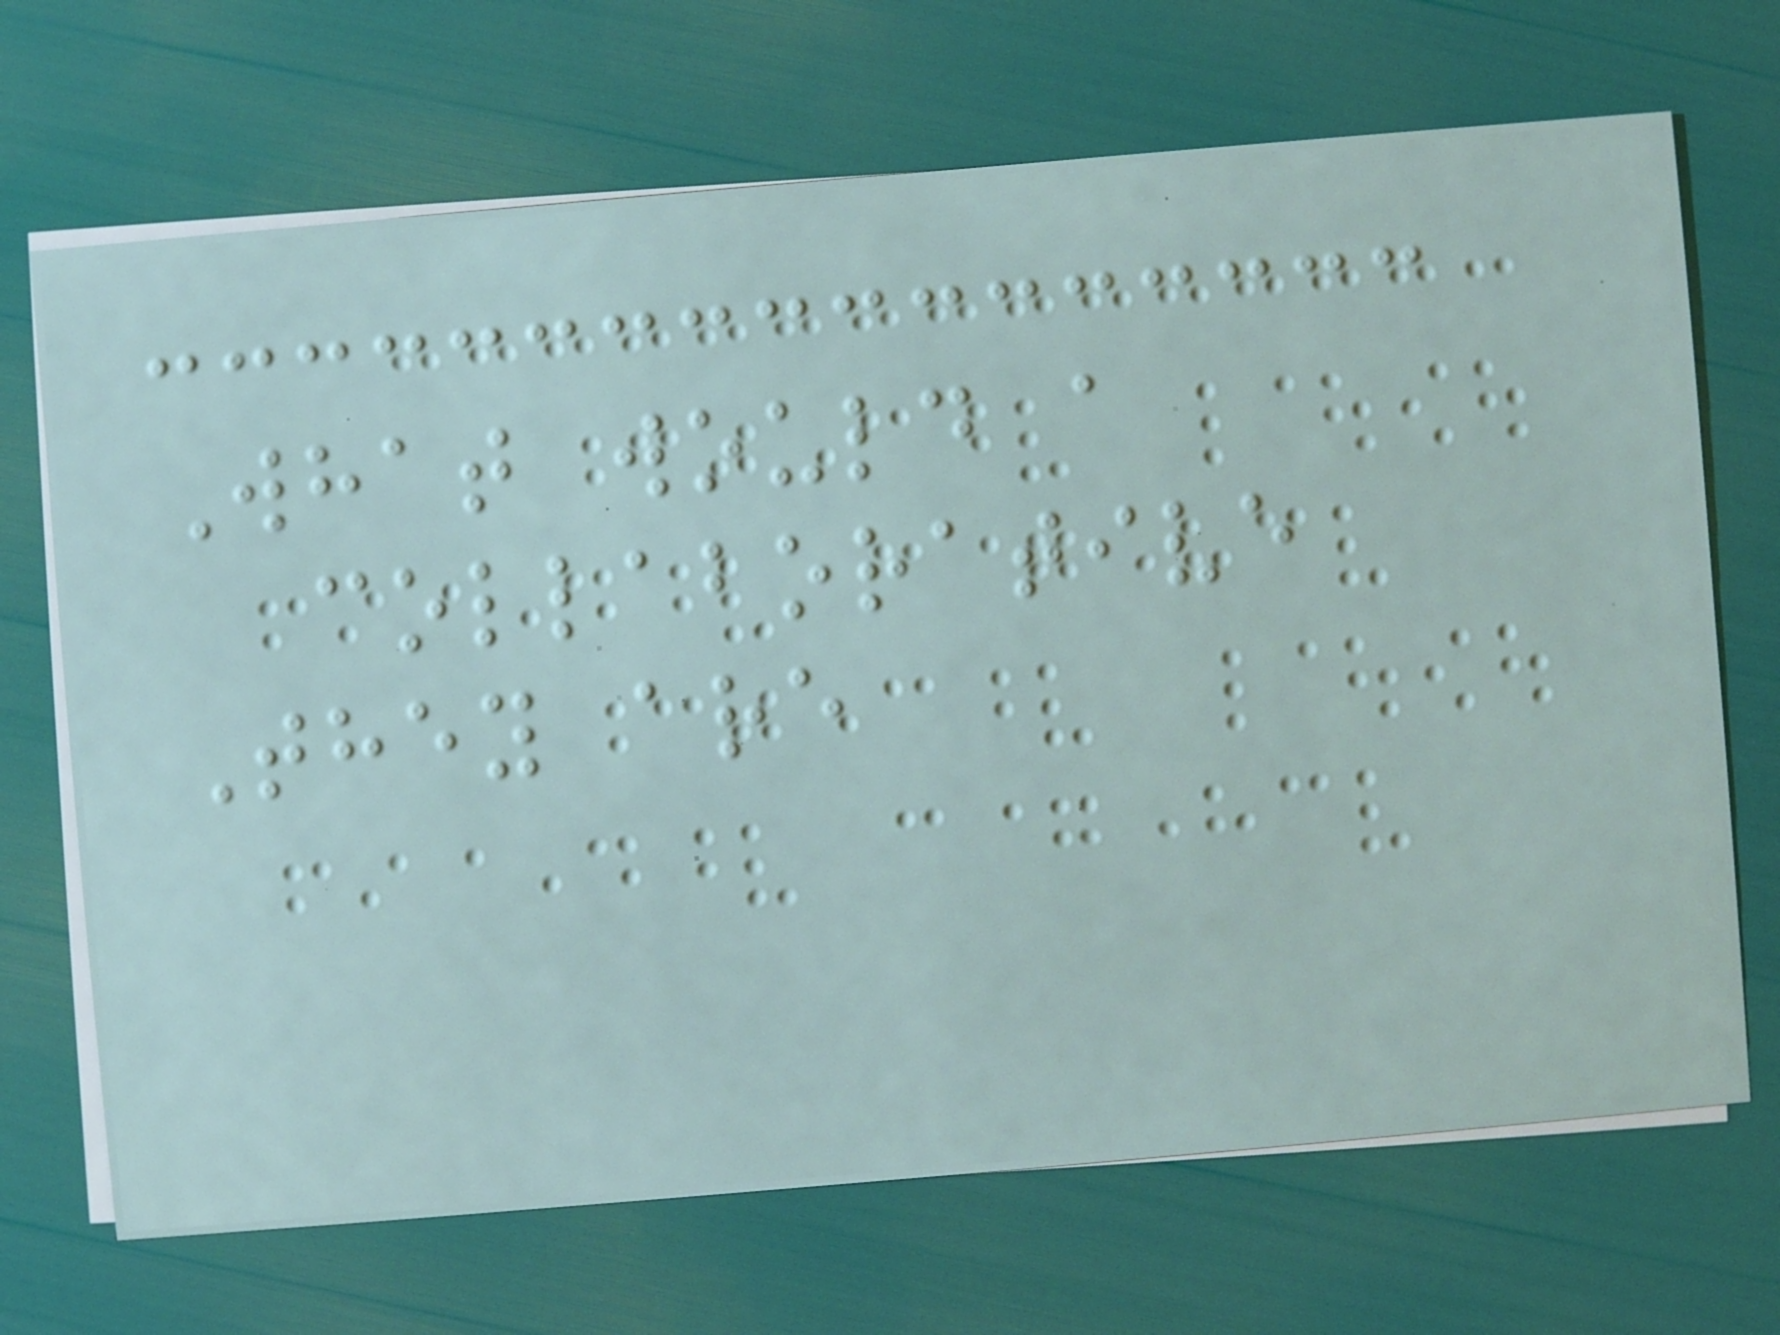What would a
collaborative
They are
